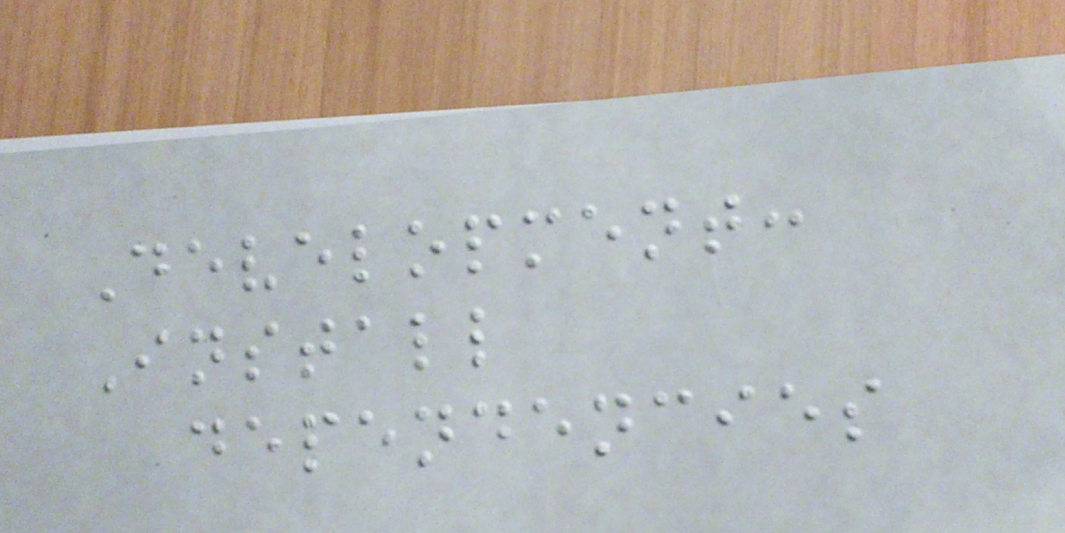Development:
Install
dependencies
